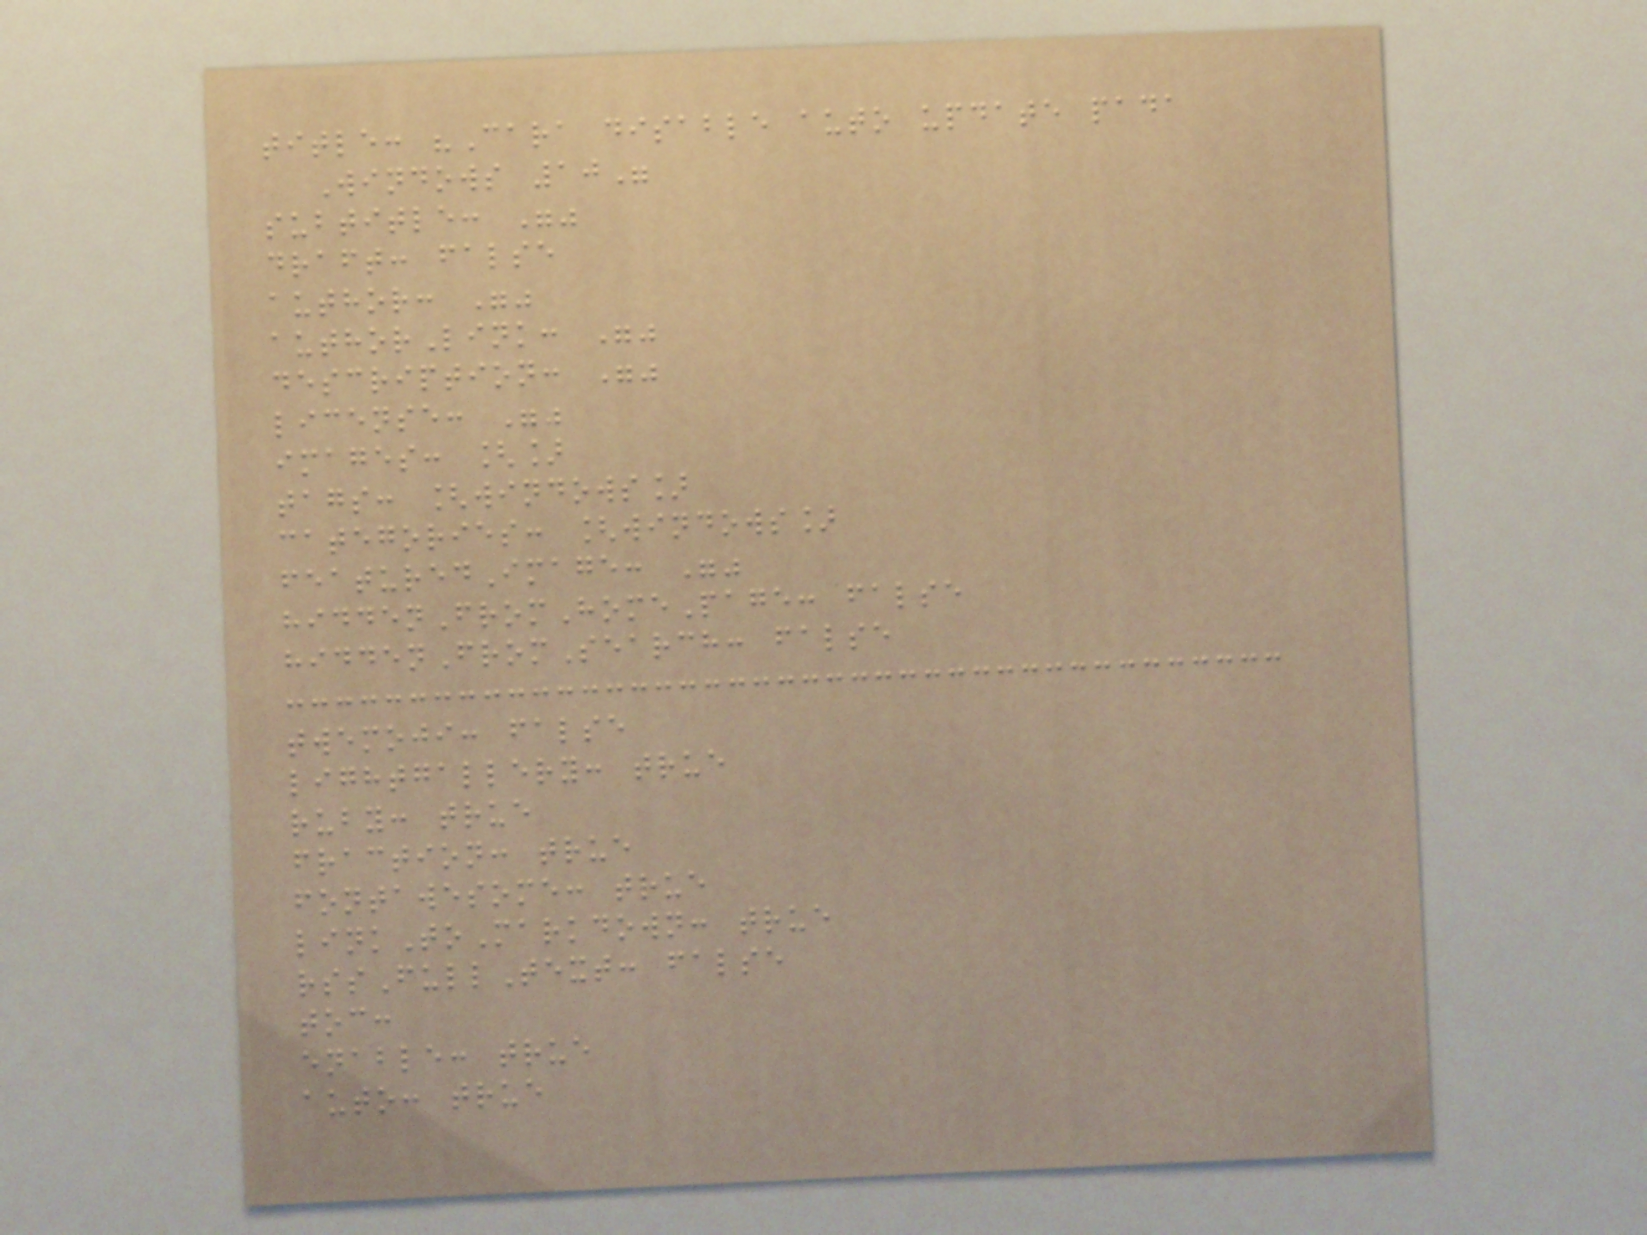title: "Cara disable auto update pada
Windows 10"
subtitle: ""
draft: false
author: ""
authorLink: ""
description: ""
license: ""
images: []
tags: [windows]
categories: [windows]
featuredImage: ""
hiddenFromHomePage: false
hiddenFromSearch: false
twemoji: false
lightgallery: true
ruby: true
fraction: true
fontawesome: true
linkToMarkdown: true
rssFullText: false
toc:
enable: true
auto: true
